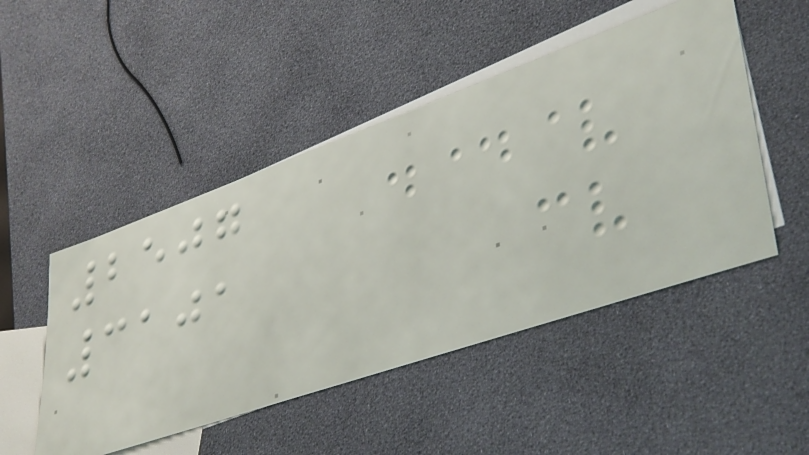2507
3101
